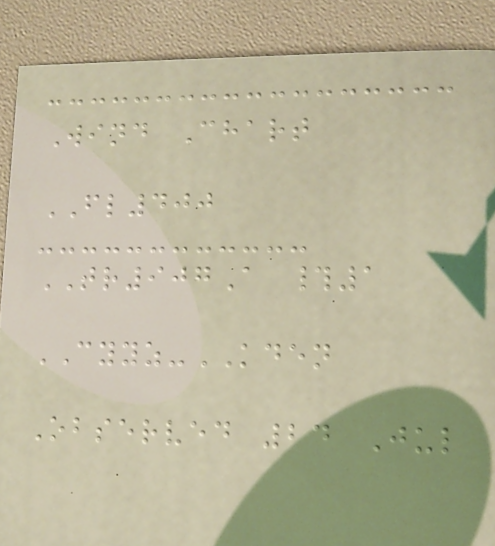Wind Chart
FL400
TR907A #1
CYYZ-KDEN
Observed 24 Jul
